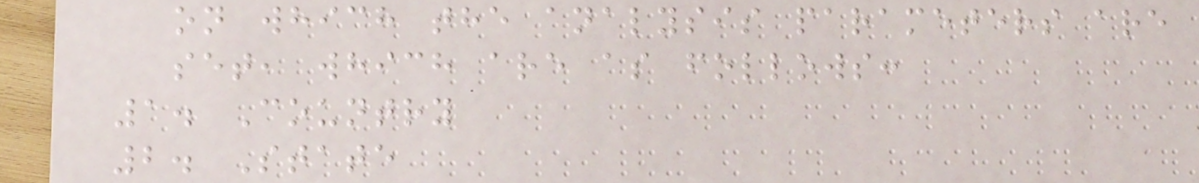on which the analysis parameters are
set, which are as follows:
1. Country
2. State
